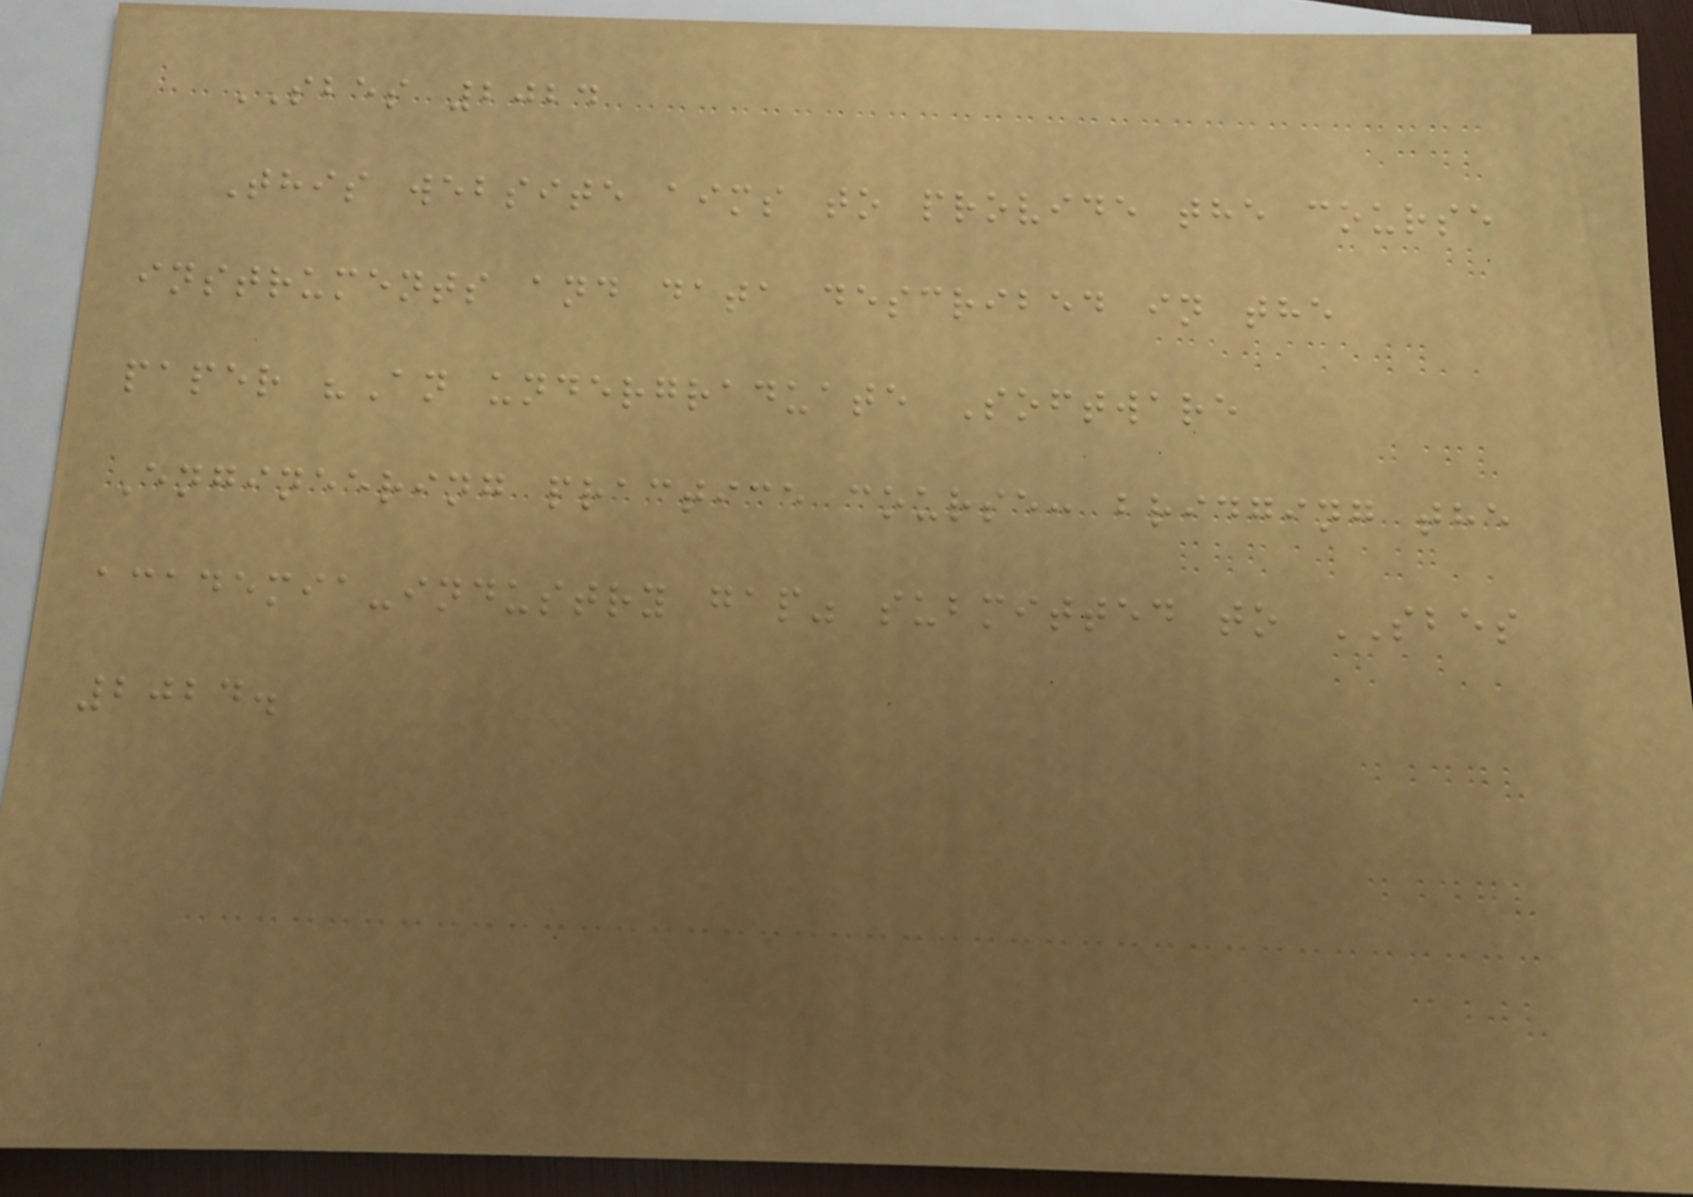SBES 2024
This website aims to provide the course
instruments and data described in the
paper "An undergraduate Software
Engineering practice course: bridging the
academia-industry gap" submitted to SBES
2024.
